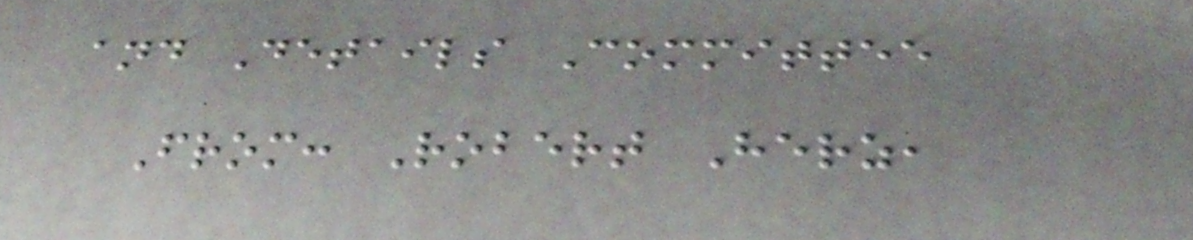and Details Committee
From: Robert Herz,
